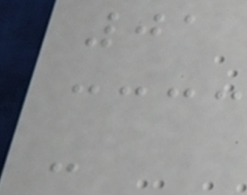01
-
